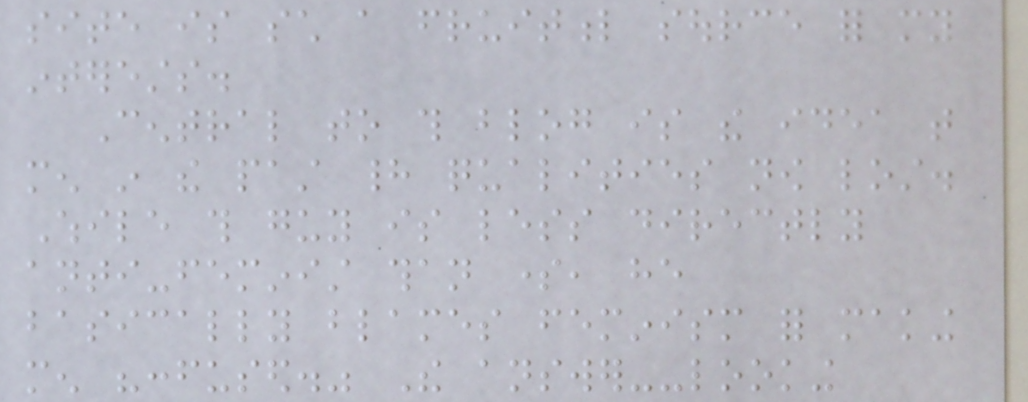site is such a fruitful source for my
interests.
Central to this blog is the idea that
men in the past had qualities now lost.
While this guy is less directly
anti-feminist than some, he
basically blames feminism for making
men "confused." The answer--looking
